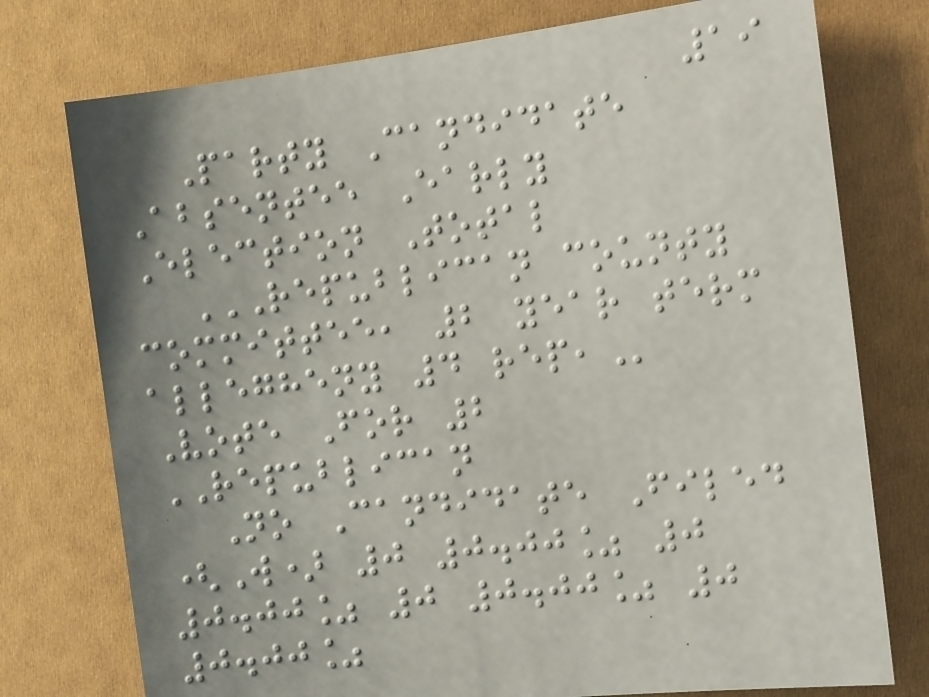19
Party Candidate
Absentee Early
Election Total
REPUBLICAN COUNTY
COMMITTEE, 2 YEAR TERM
ALLEGHENY 4 REP,
Vote For 2
REPUBLICAN
No Candidate Filed
(W) 0 0.00% 0
0.00% 0 0.00% 0
0.00%
